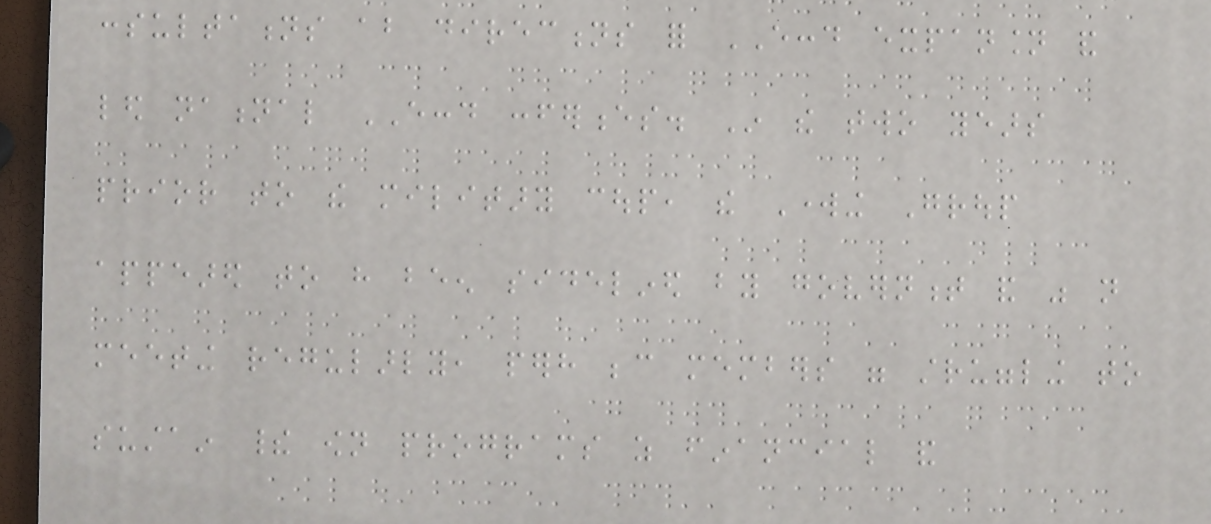consultations about directions for ECCD expansion and
led national ECCD conferences. In the two years
prior to the military coup, the Working Group
appeared to have been sidelined by government and was not
meeting regularly, perhaps because members were struggling to
sustain their own programs as financial and
